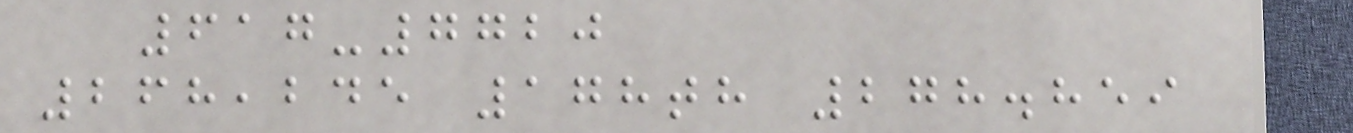617-7720
268,245 178th 278.859
